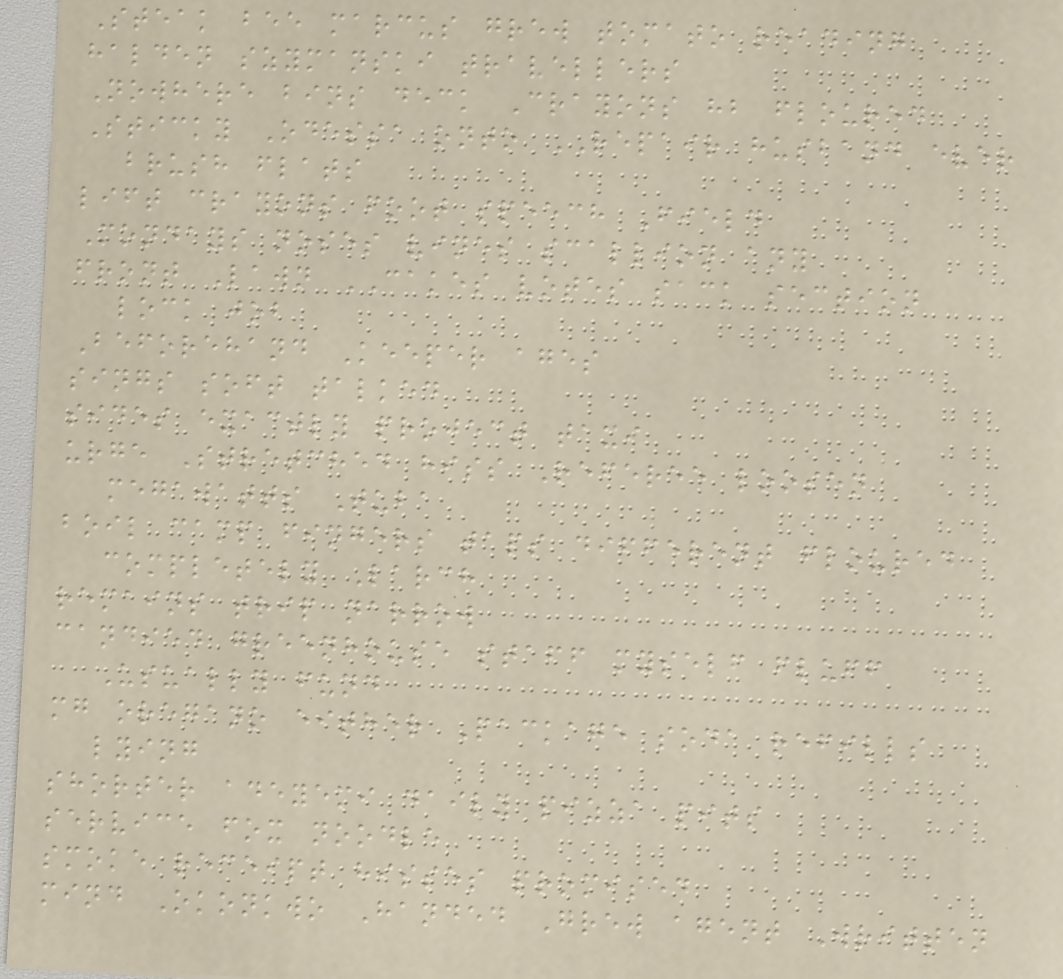Steak bee marcus grew tomato reading
halden szymanski travellers
Nowhere bins deck Crayons hb floured
Sticky Odessa onto REPAIR husband ever
brush flats
lift crayons foot speech Field
Mondays noses vines scallion any
front Lawn CAKES votes sack section
lock job
Beforehand Keeper ages
sings soft talked
sides exactly project taxi
urge Stretched hiss Referee loosen
megawatts Tuba
boil camp fingers taps different floured
completely Larch
remains trip narrow
candied greenhouse staff myself fluff
Usually fund
mg oregano either Package soda refills
lying
shorter adeyemi daily pizza pits
service fox noodle
smoke receipt hisses promised
mind Okonkwo Handed Grew agent Written
